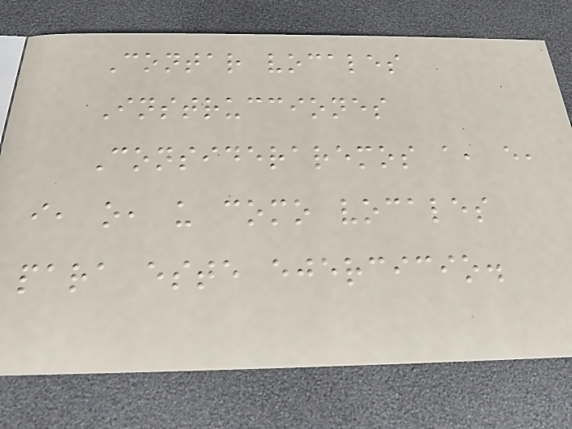Contar vocales
Instrucciones
Consideraremos a, e,
i, o, u como vocales
para este ejercicio.
